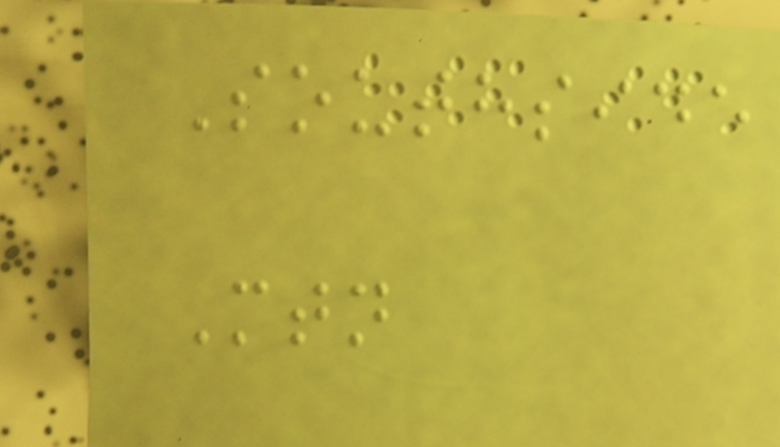Southside
Mtn
